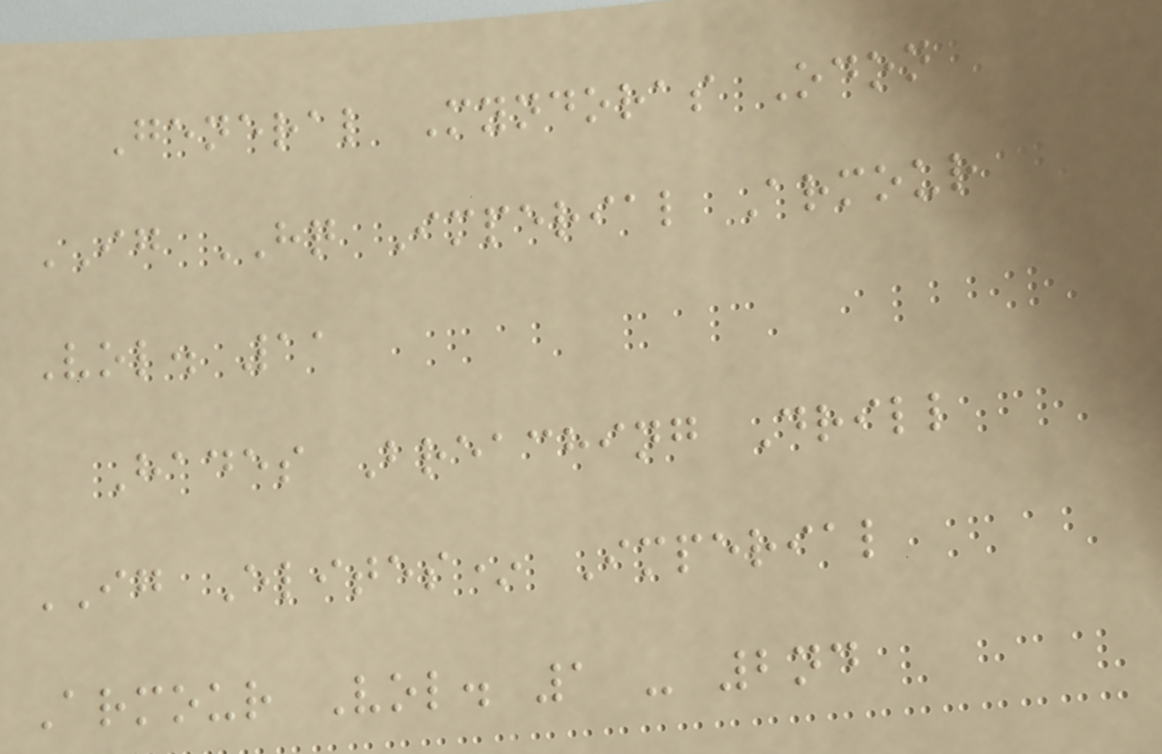General Myndoras Odon
IG HQ Imperial Armour
Vol. 11
Hades Breaching Drill
IG Elites* Imperial
Armour Vol. 1 - 2nd
